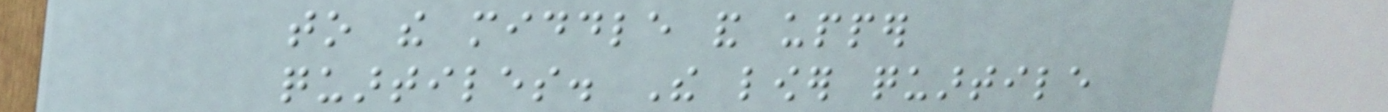to the middle and upper
quartiles. The lower quartile
